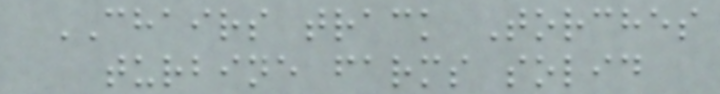CHAIRS track Torches
turbine farms solid
